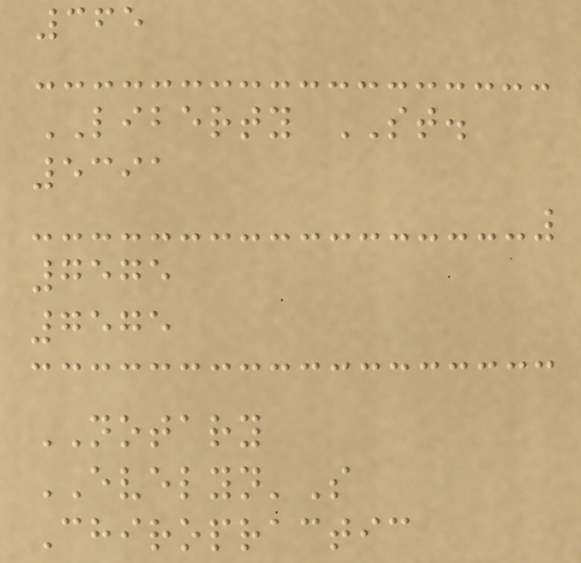365
LIBERTY ST.
5391
7575
7575
NOTARY
EVELYN'S
Chiropractic
